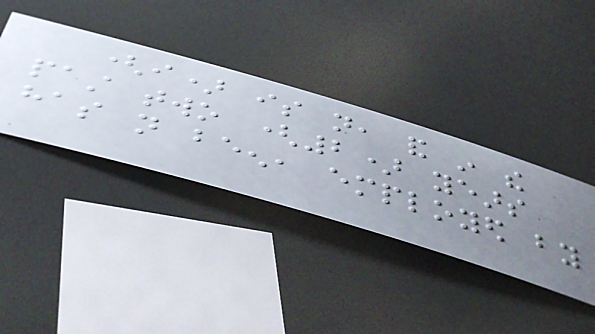(i) is not, and in the
past two (2) years
has not been, employed by
